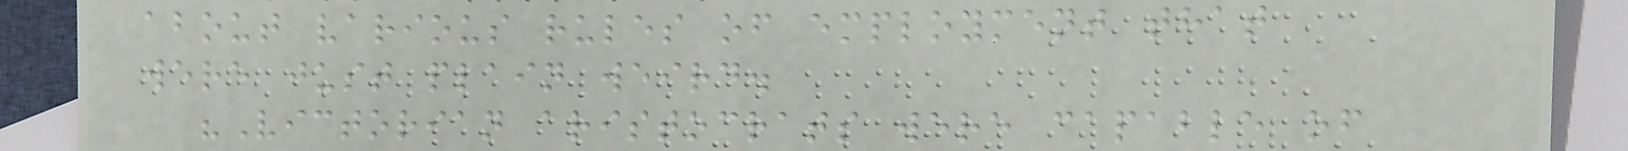about various rules of employment that
were just plain weird.
"Victorian aristocrats were capable of
